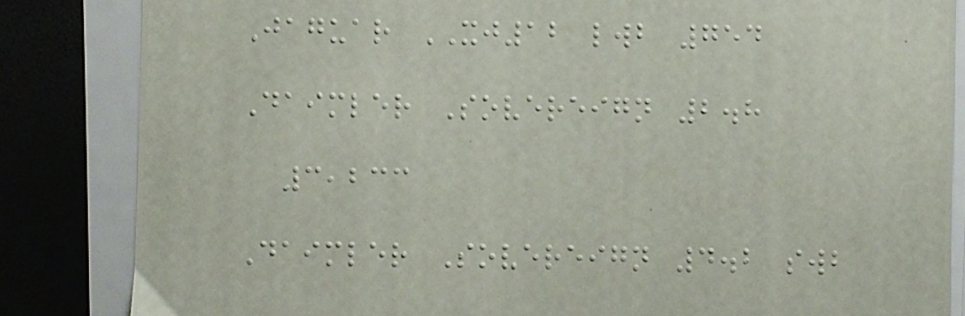Jaguar XJ12 lwb 754
Daimler Sovereign 2.8
3,233
Daimler Sovereign 4.2 swb
